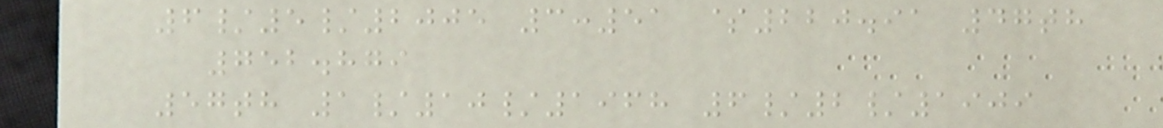6/5/2005 3:51 $220.91 47th
752.879
57th 1/10/1968 6/2/1909
